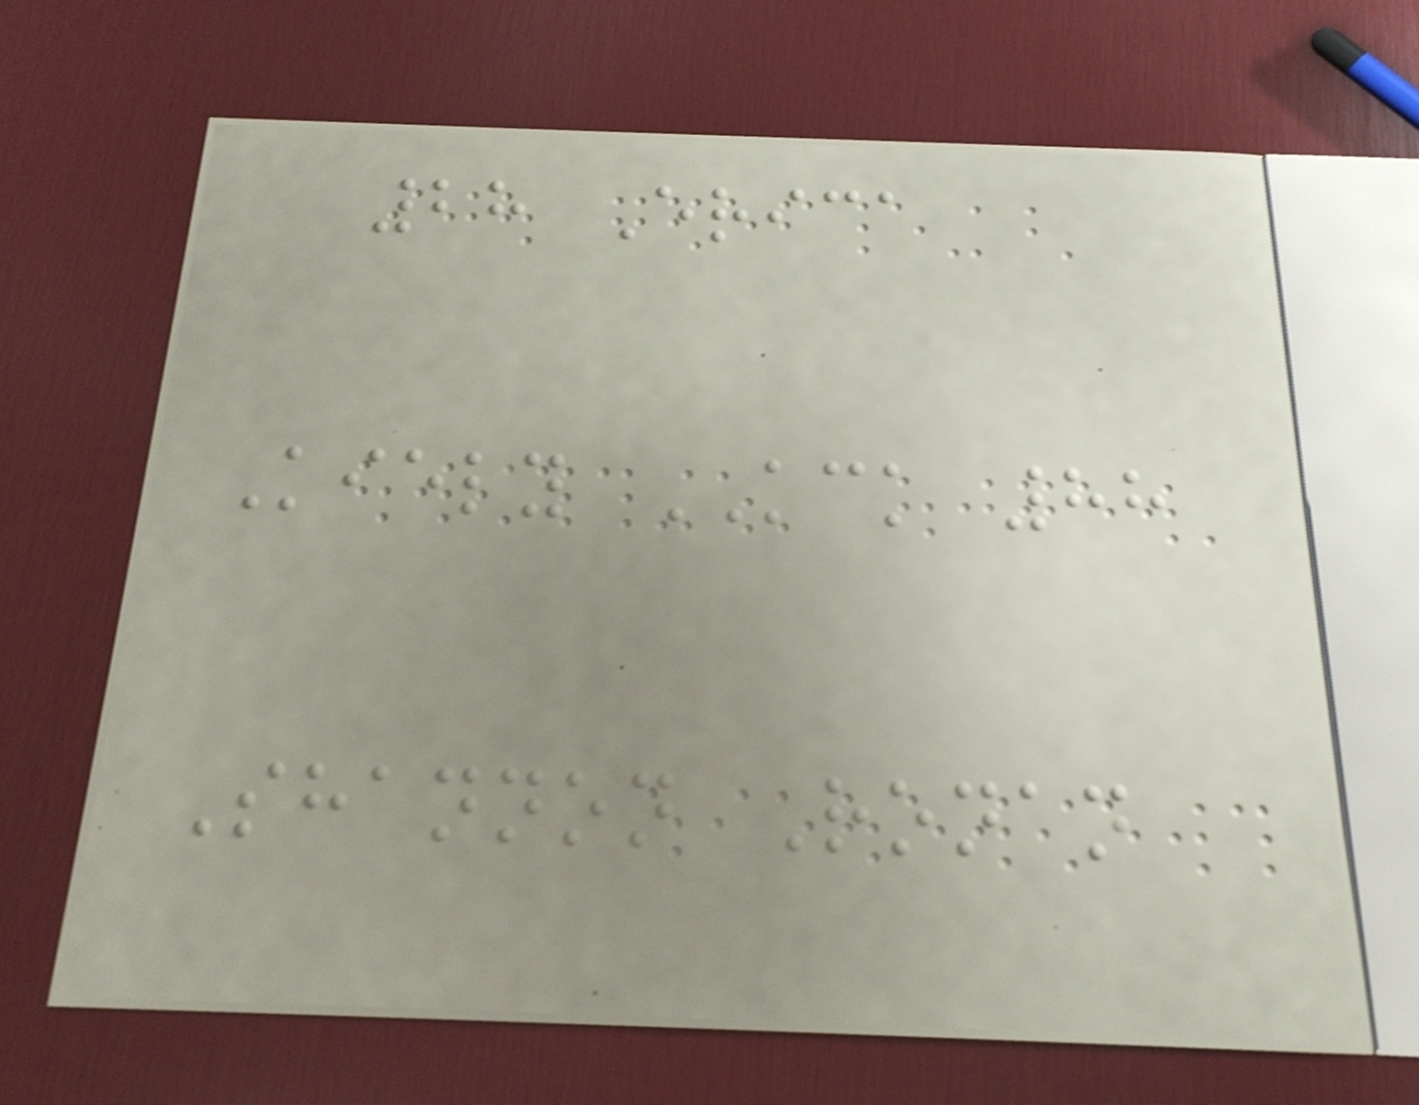28 Erica
Kiely KCK 88
Shannon Ronan
